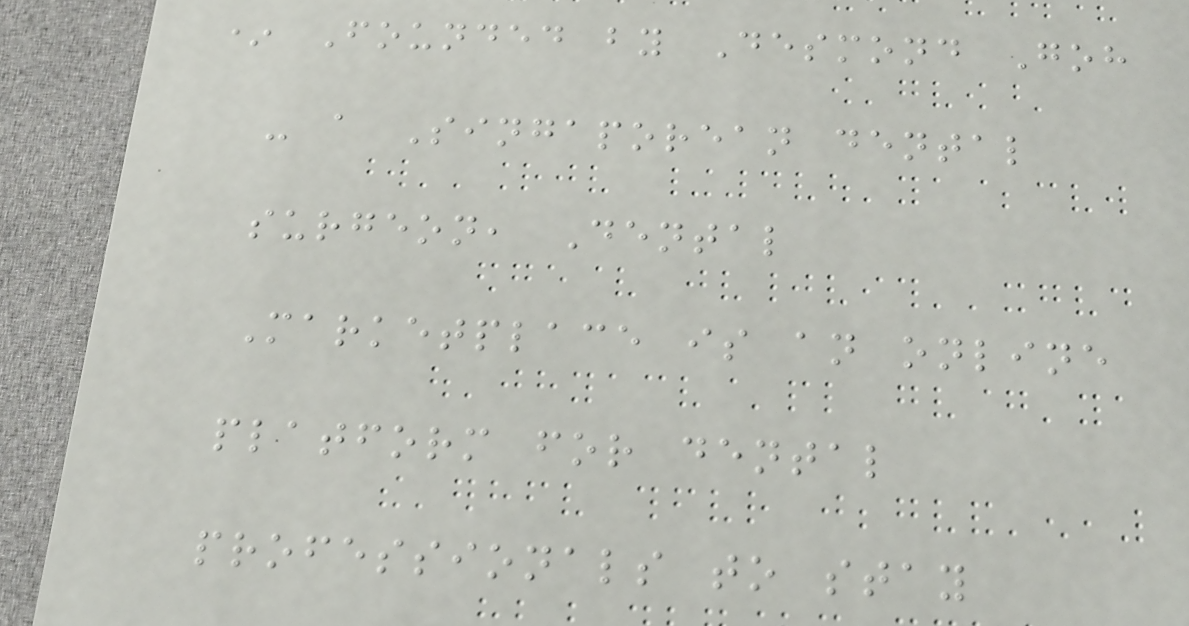* Founded by Desmond Goh
- a Singaporean dental
surgeon, Dental
Marketplace is an online
platform for dental
professionals to stay
